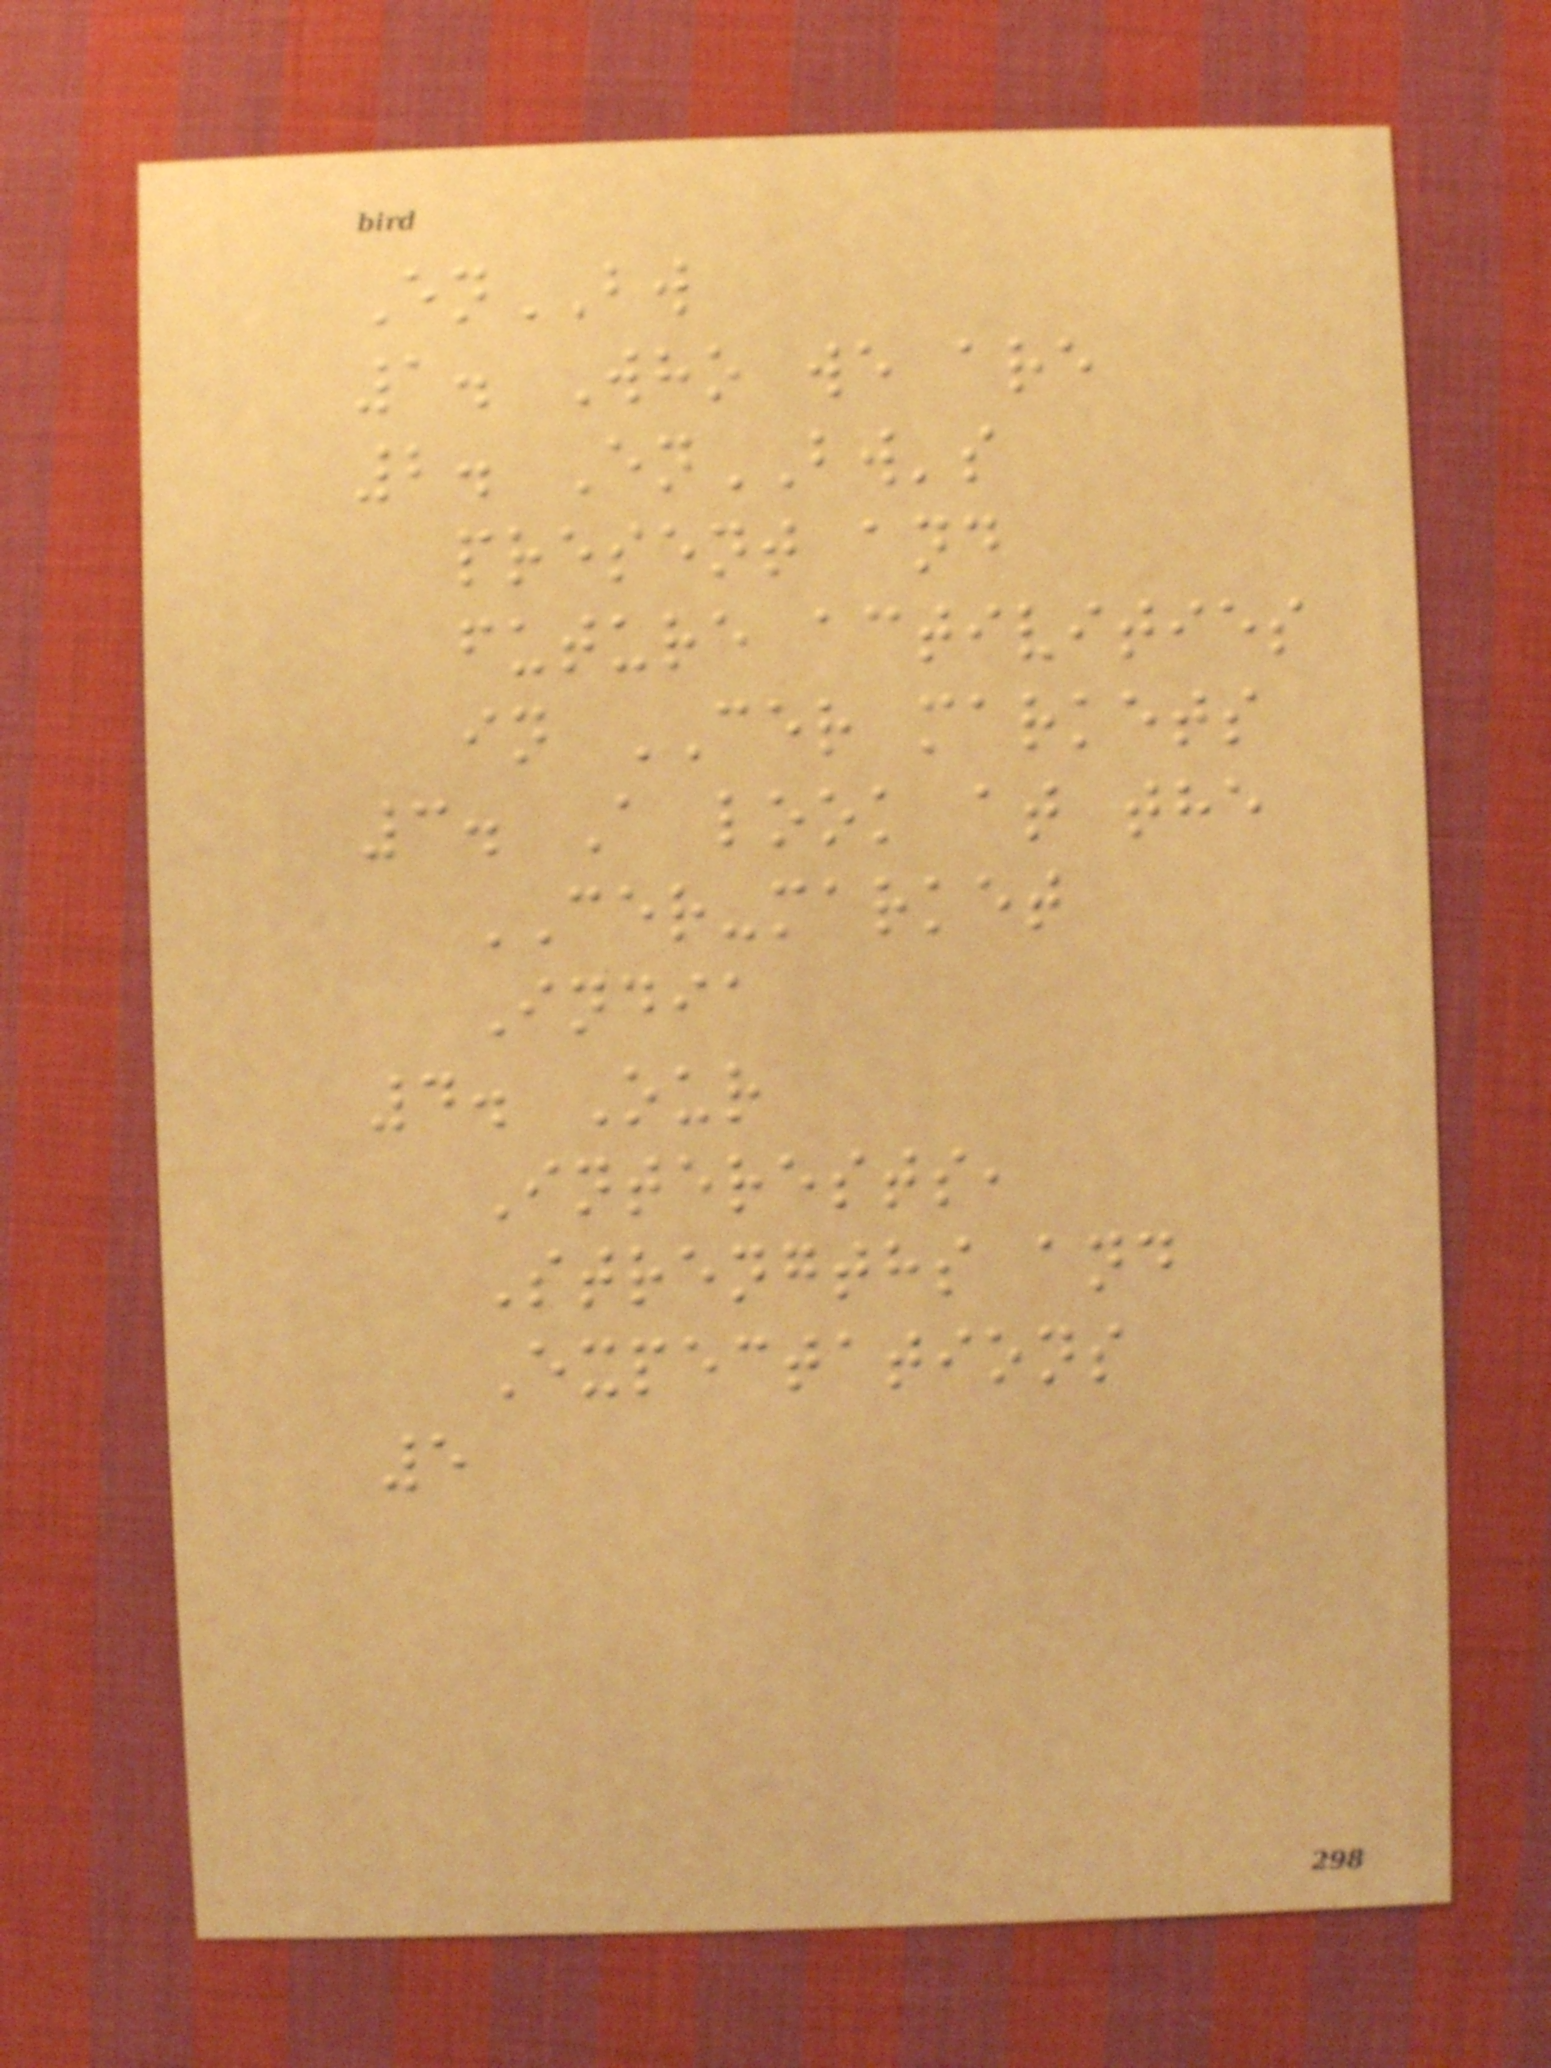EnBW
1. Who we are
2. EnBW's
present and
future activities
in CER markets
3. A look at the
CER-market
India
4. Our
Interests,
Strengths and
Expectations
5
